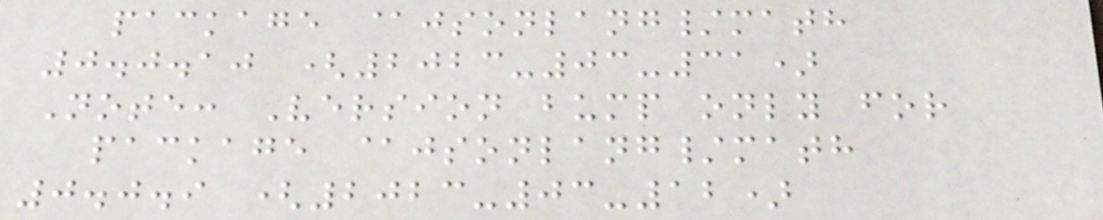package @jsonlang/math
0.0.10 (2023-03-31)
Note: Version bump only for
package @jsonlang/math
0.0.9 (2023-03-12)
